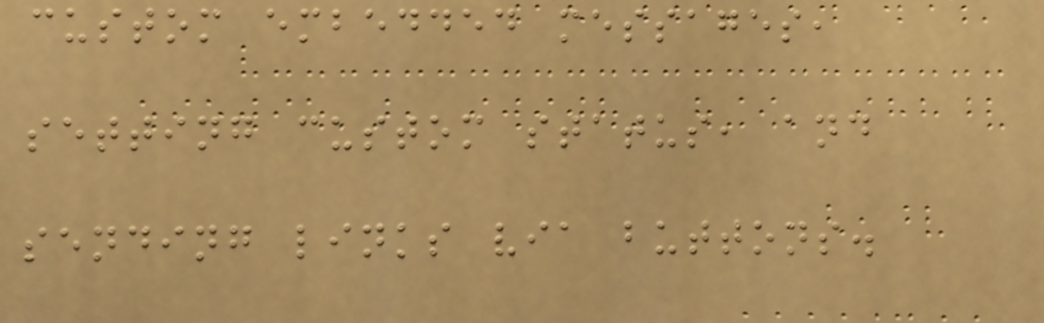custom embedded messages,
setting custom status, and
sending links via buttons.
